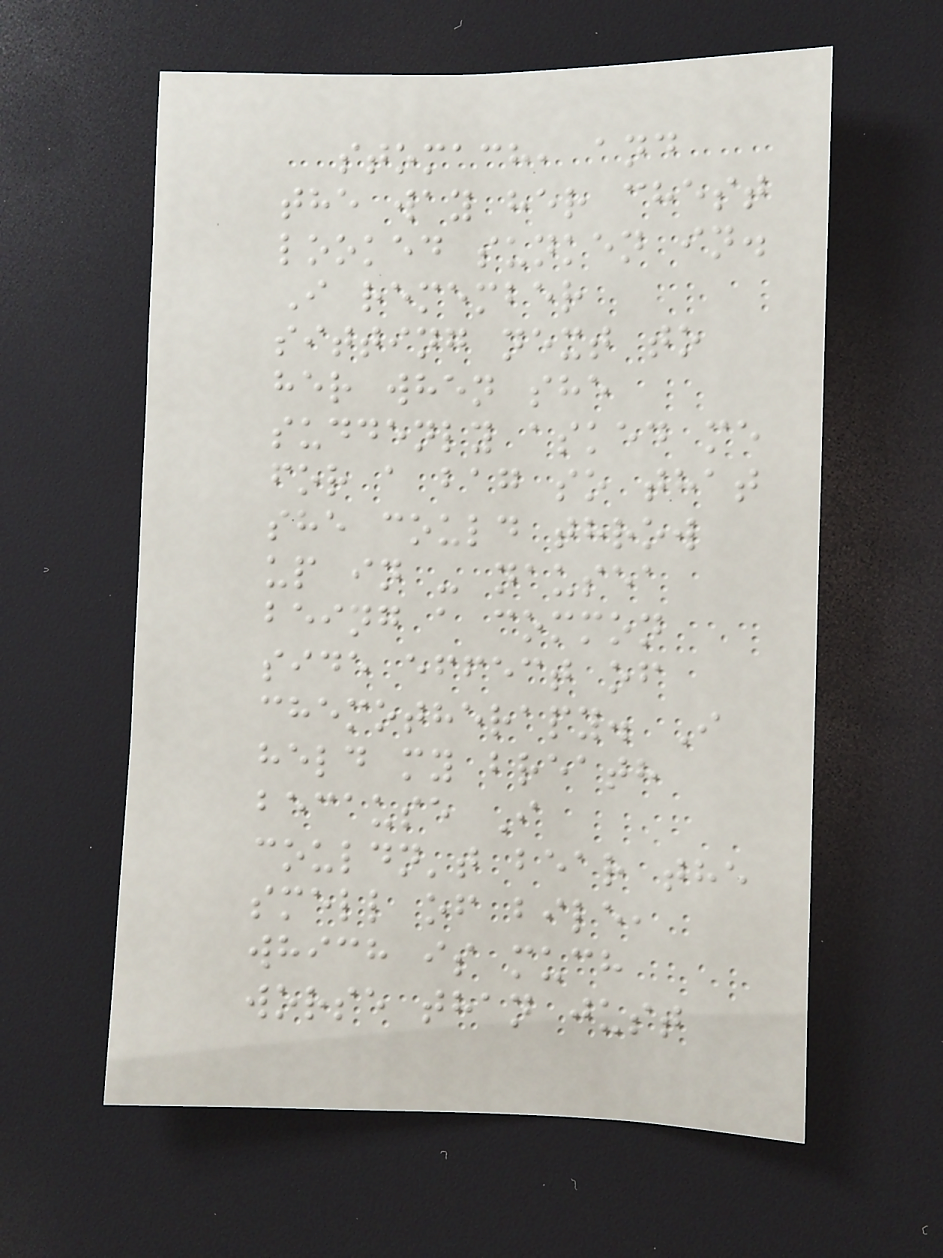stomach, and
the way her chest
looked sunken in.
I remember
sitting next to
her when she
suddenly asked me
for a bag so that
she could throw
up in - nausea
being a common
side effect of
chemotherapy. I
held my breath
because I
couldn't bear the
smell of bile,
which is much
worse than just
